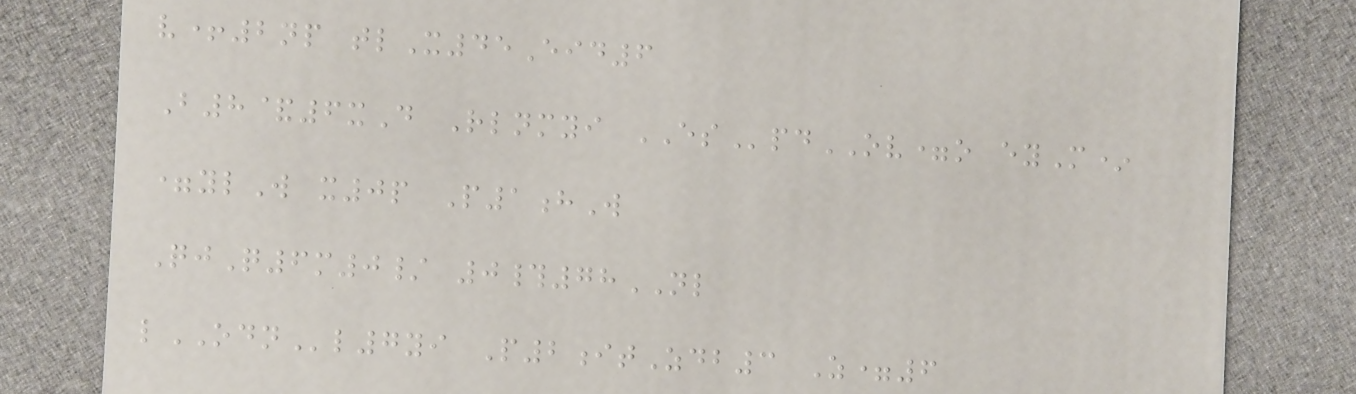v+2np tlX45Eid6
B8&6xD Rlnmyi ESpdOV=o eyM*
=ylW x0p P1hW
QjQ6m0/ 0#78NL
lODNl7yi P2itZdb3 Z=6
